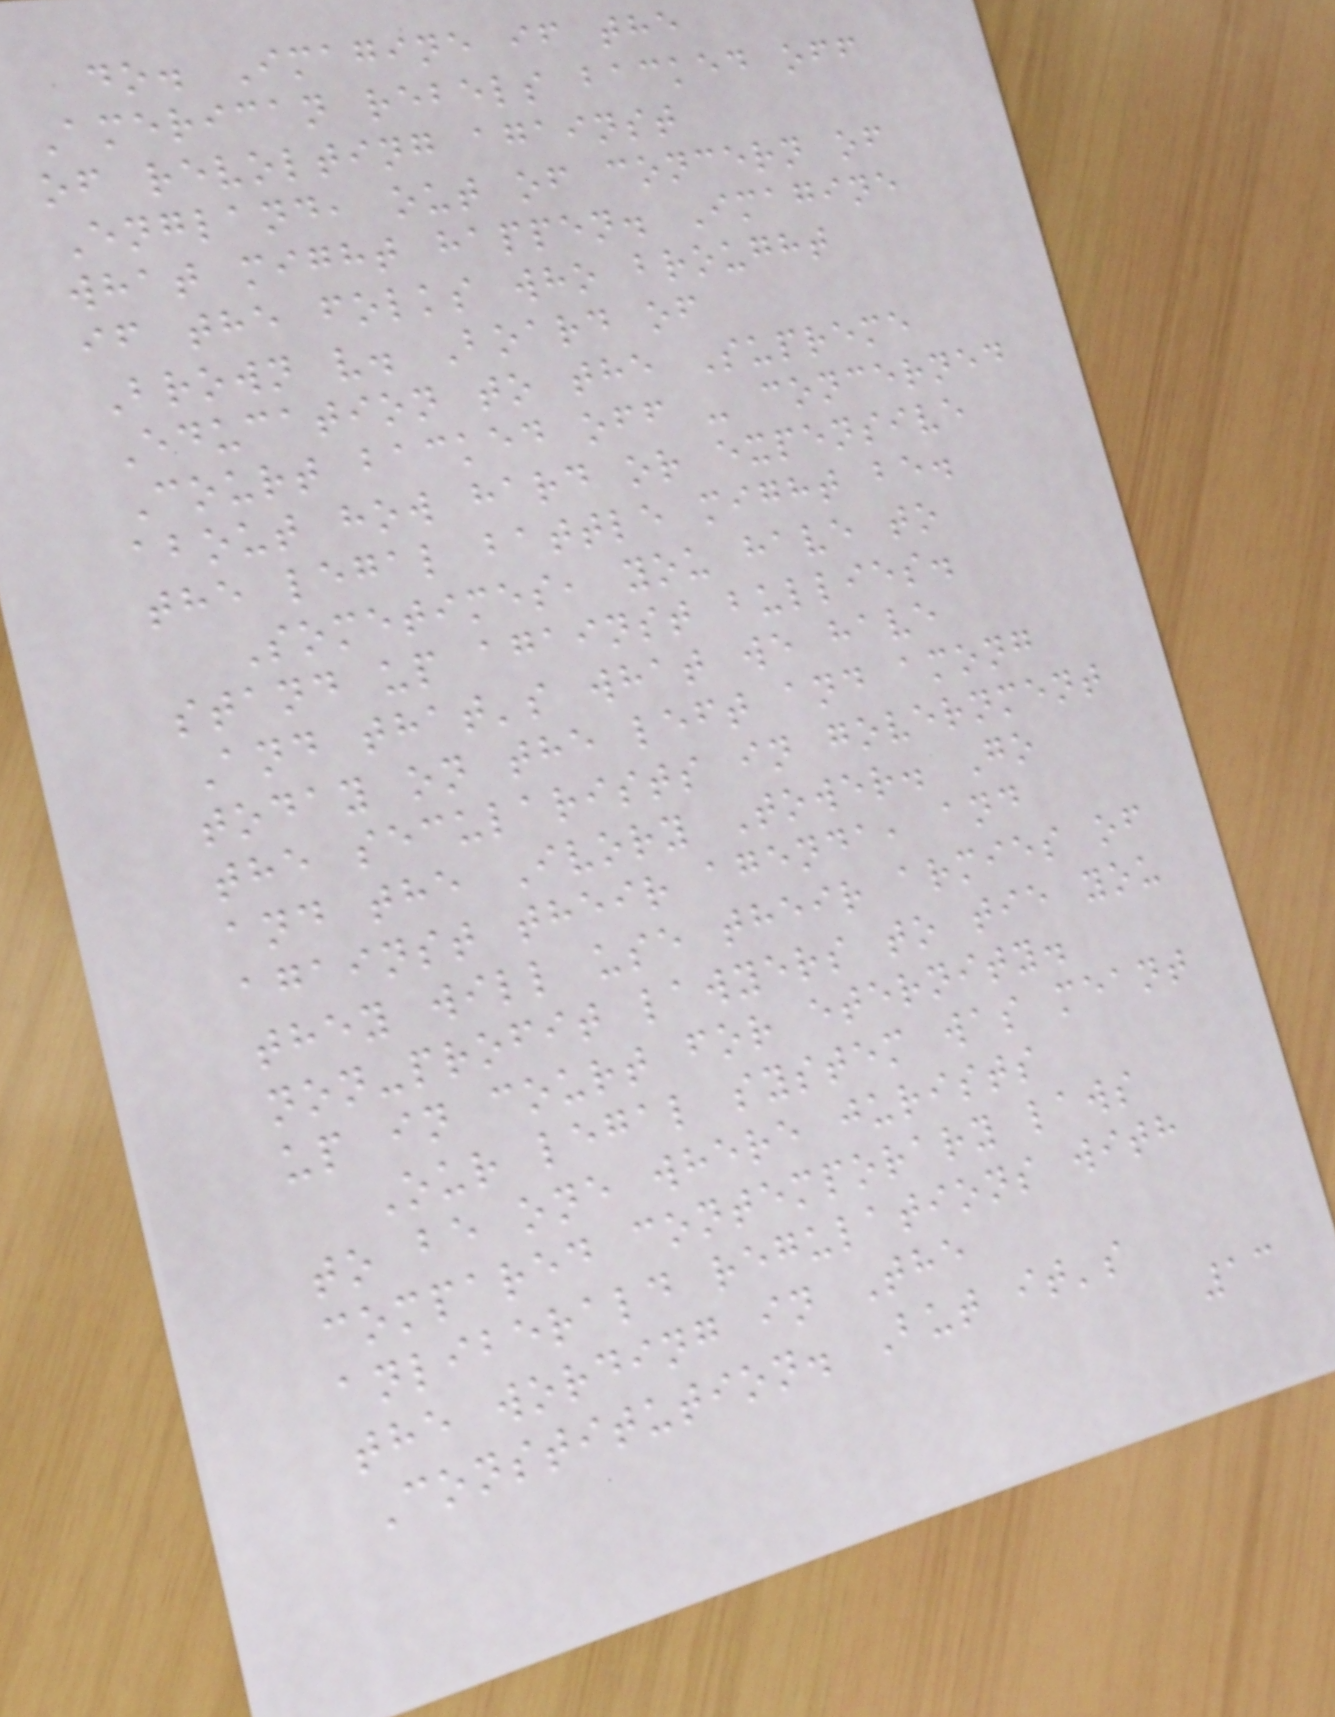do. Imagine if the
American rebels backed off
of revolting against
England, out of concern of
what might happen. Imagine
if the folks who brought
Brown v. Board of
Education to the Supreme
Court backed off - concerned
about how hard or expensive
the legal battle might be.
Sometimes, you have to
stand up against bullies.
And that's what we have
today on the left and among
the secularists in government
and the Ivory Tower. Go
against their agenda, and
they will use their armies of
non-profit lawyers to tie you
up in court for eternity.
Our legal system was meant
to be one where jurists
compared contemporary laws
anliberald regulations with
the wording in The
Constitution. But it's
13
